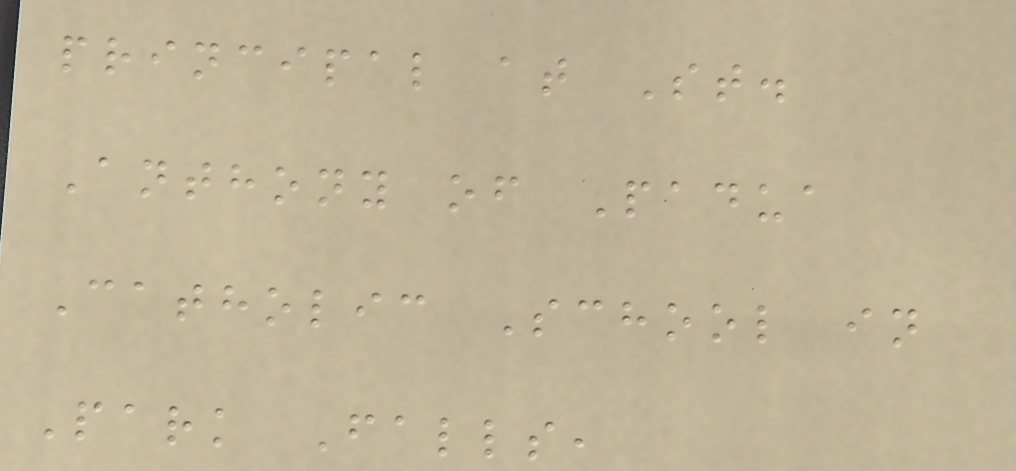principal at St.
Anthony of Padua
Catholic School in
Park Falls,
